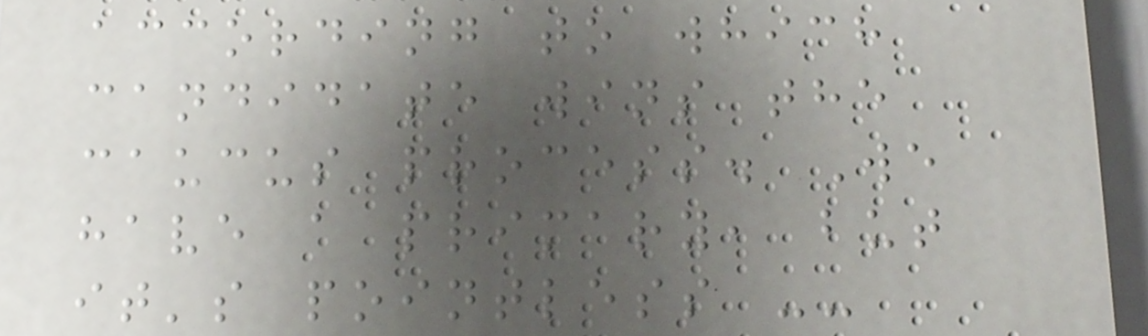according to which
candidate wins the
caucus process. We
have a primary, but
it's pointless --
